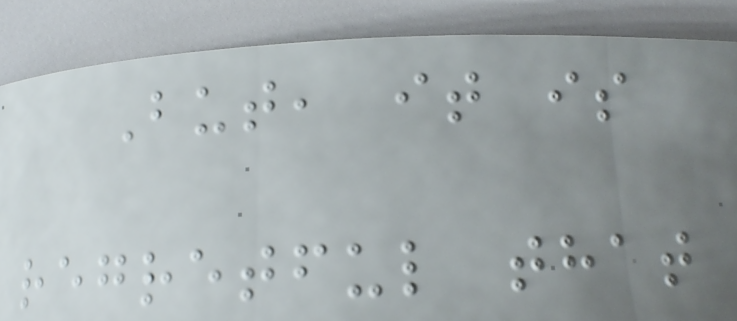But, it is
regretful that
